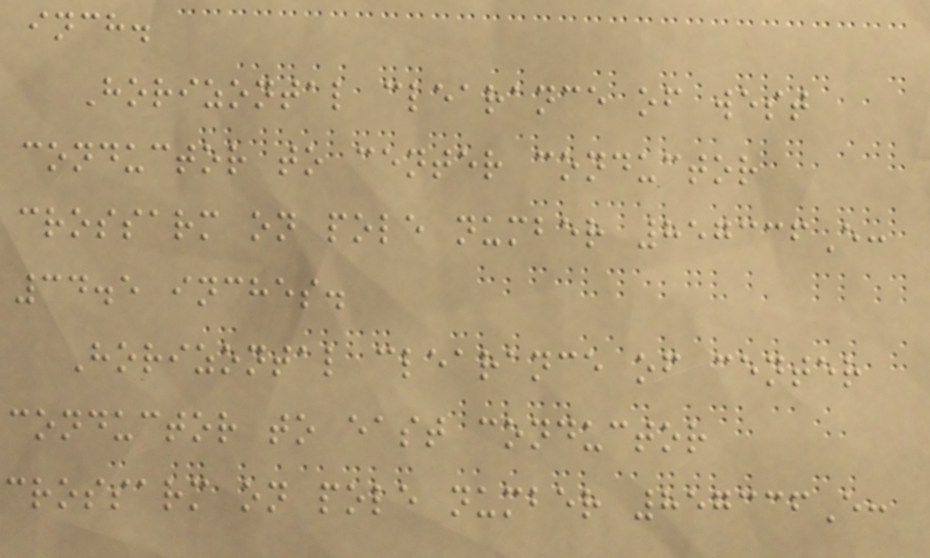inch.
Horizontal clearance of west
conductor to center conductor
crossarm on pole number 857336E:
34.5 inches.
Horizontal clearance of center
conductor to east conductor
crossarm on pole number 857336E:
